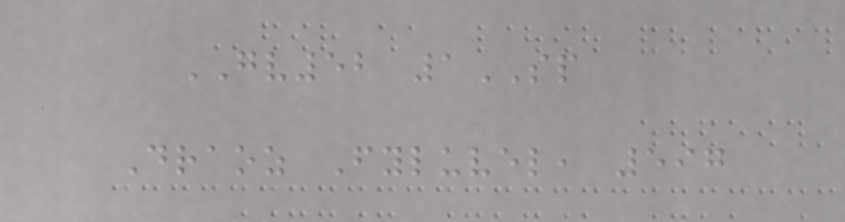GV52 1SP
Draoz Fyluvel, 597
